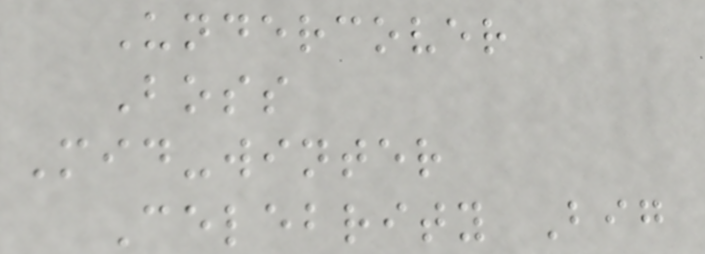Undercover
Boss
Mid-winter
Celebrity Big
